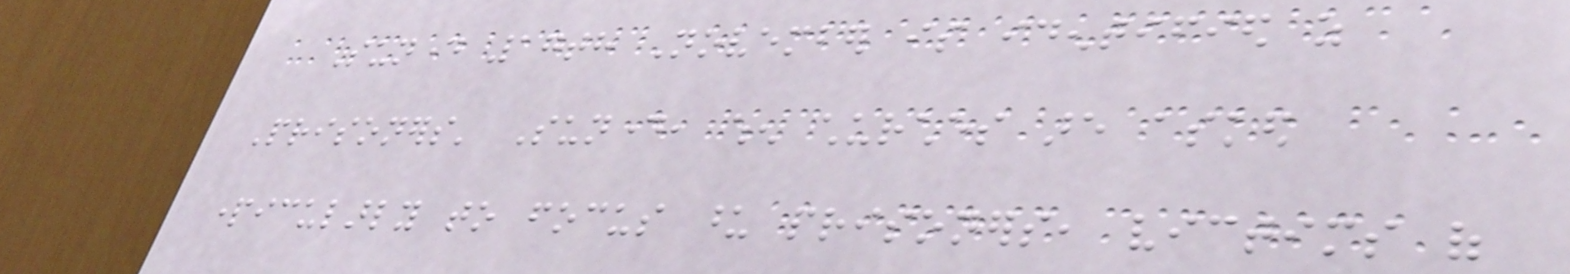Sunday 17th November is identified as
Prisoners' Sunday, when churches are asked
particularly to focus upon prisoners, victims of
